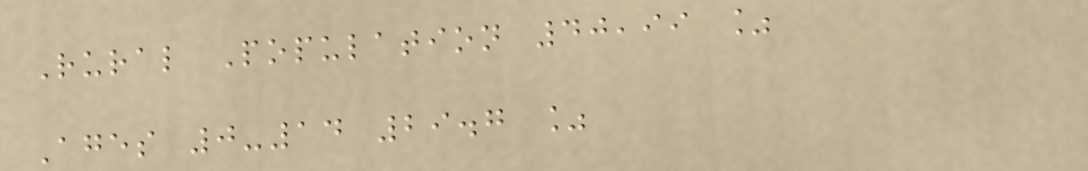Rural Population 40,99 %
Ages 0-14 29.7 %
